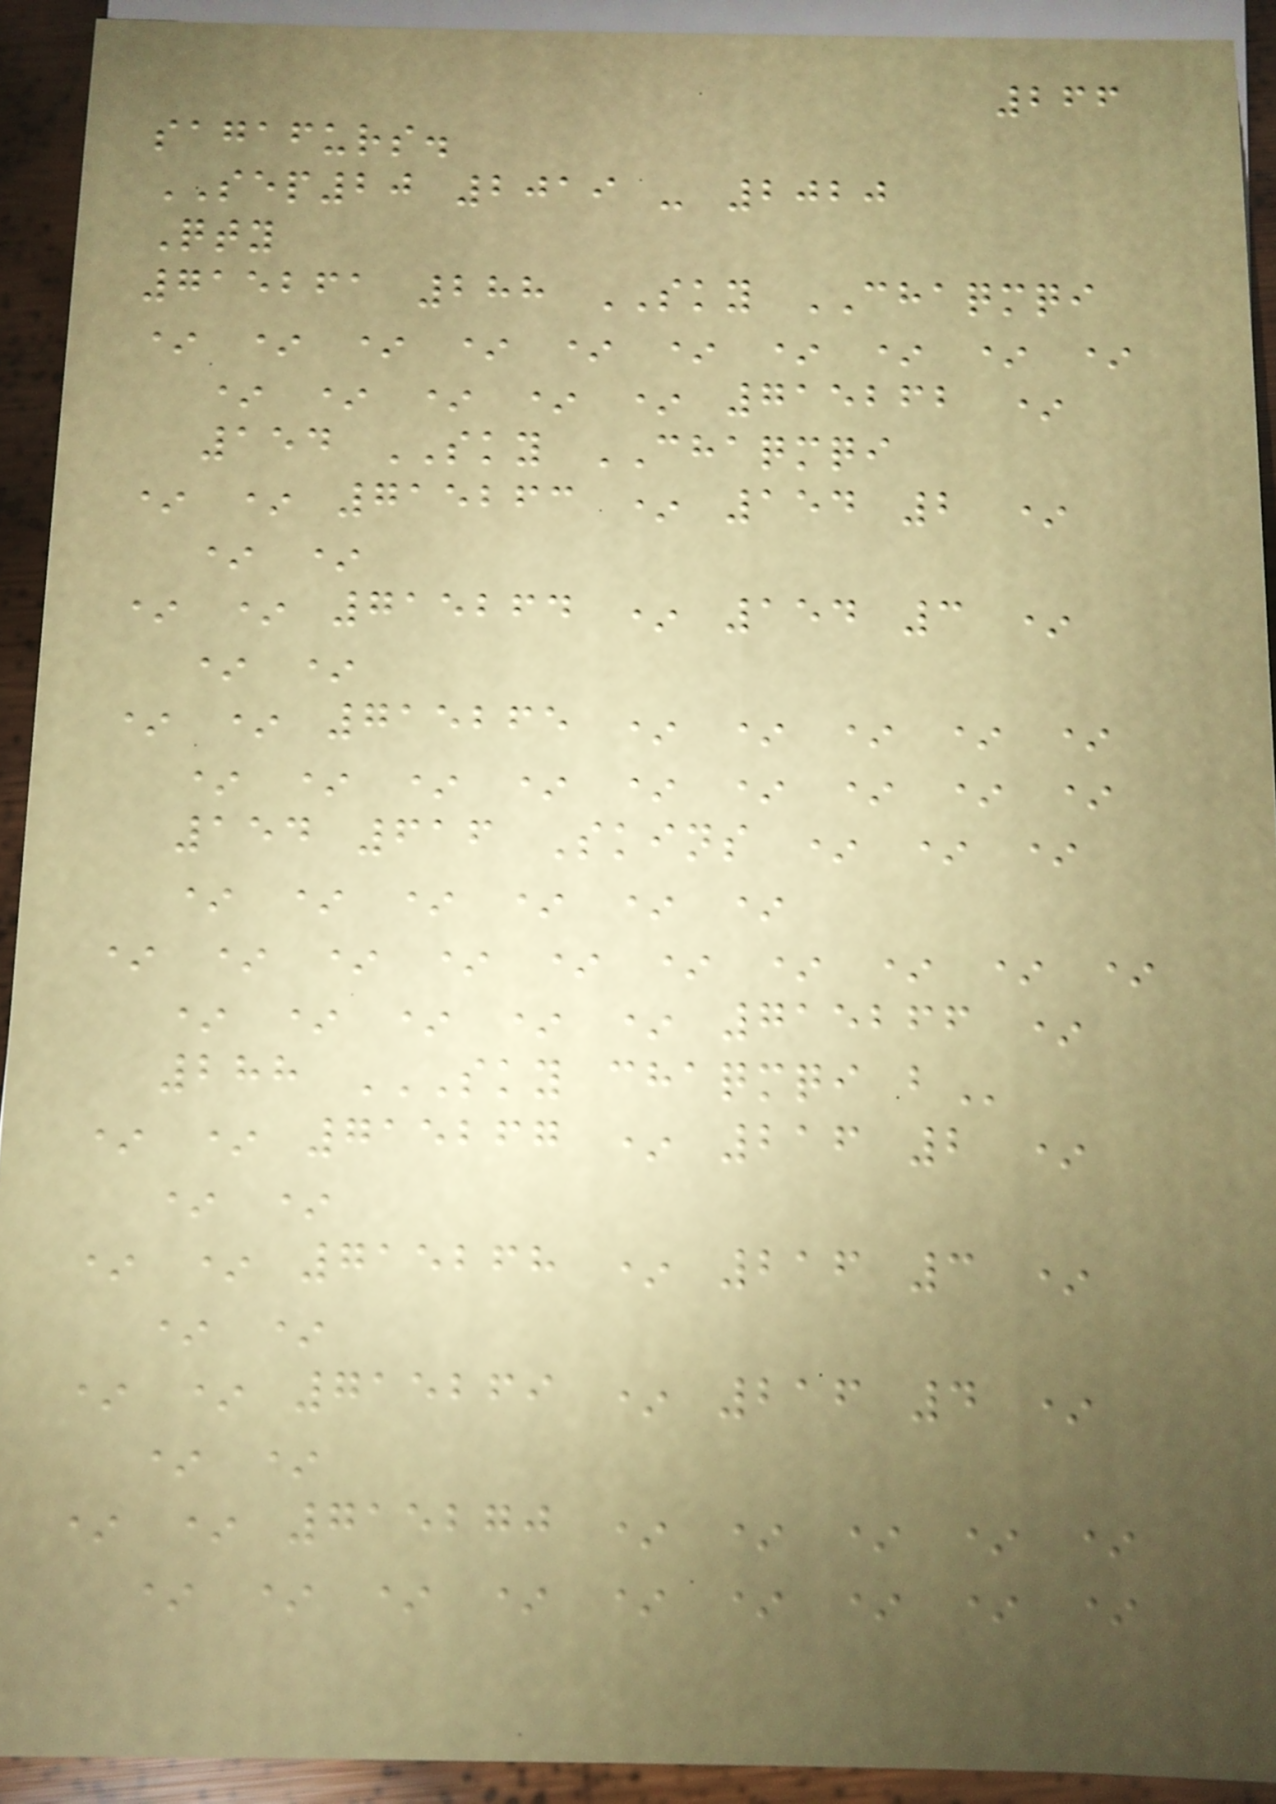266
sagafurs.
SEP20 2019 - 2020
Qty
715261 288 SKY CHAQMQI
* * * * * * * * * *
* * * * * 715262 *
154 SKY CHAQMQI
* * 715263 * 154 2 *
* *
* * 715264 * 154 3 *
* *
* * 715265 * * * * *
* * * * * * * * *
154 616 Skins * * *
* * * * * *
* * * * * * * * * *
* * * * * 715266 *
288 SKY CHAQMQI B
* * 715267 * 216 2 *
* *
* * 715268 * 216 3 *
* *
* * 715269 * 216 4 *
* *
* * 715270 * * * * *
* * * * * * * * *
